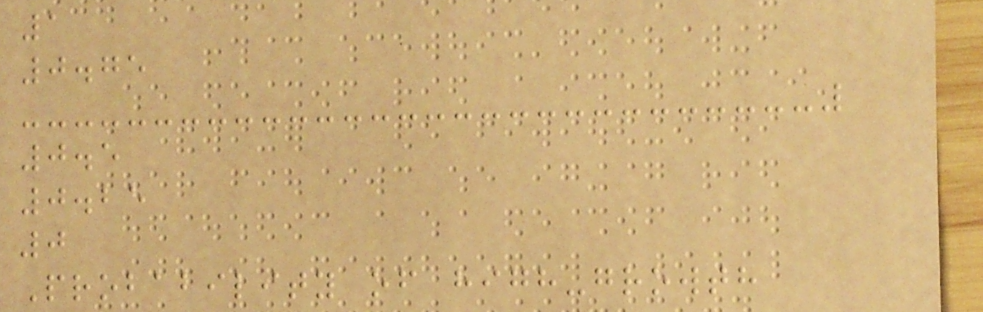1
0.75
0.5
0.25
0
Probability of high-growth
